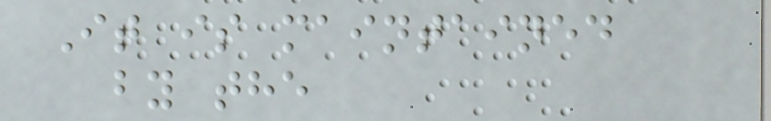It is maintained
by the
